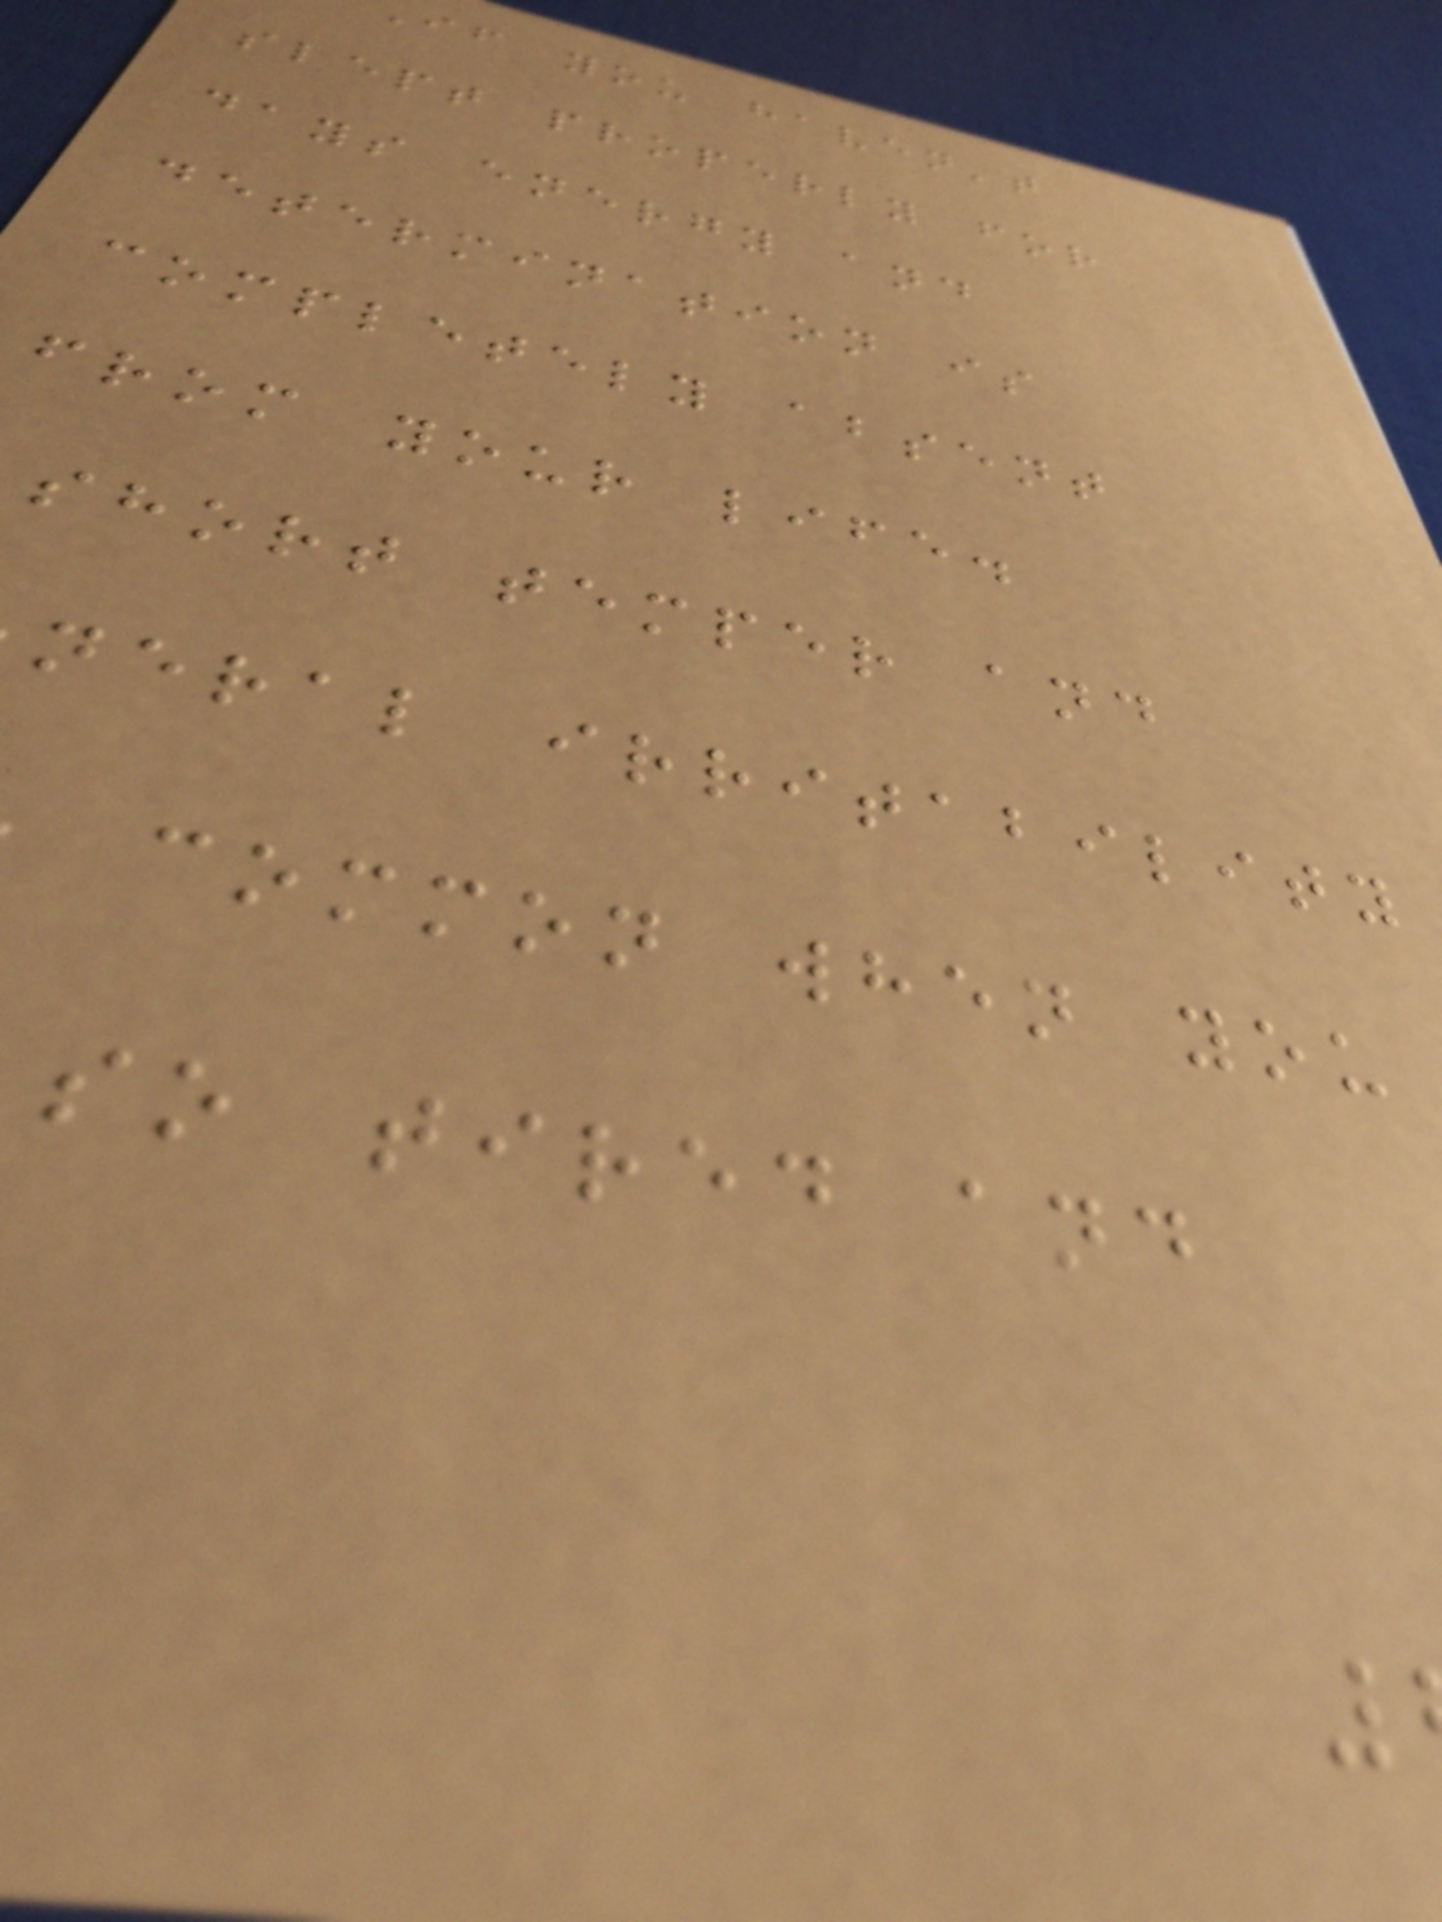if you haven't
slept properly for
days energy and
determination is
completely absent
from your life.
short temper and
neral irritability
common when you
so tired and
